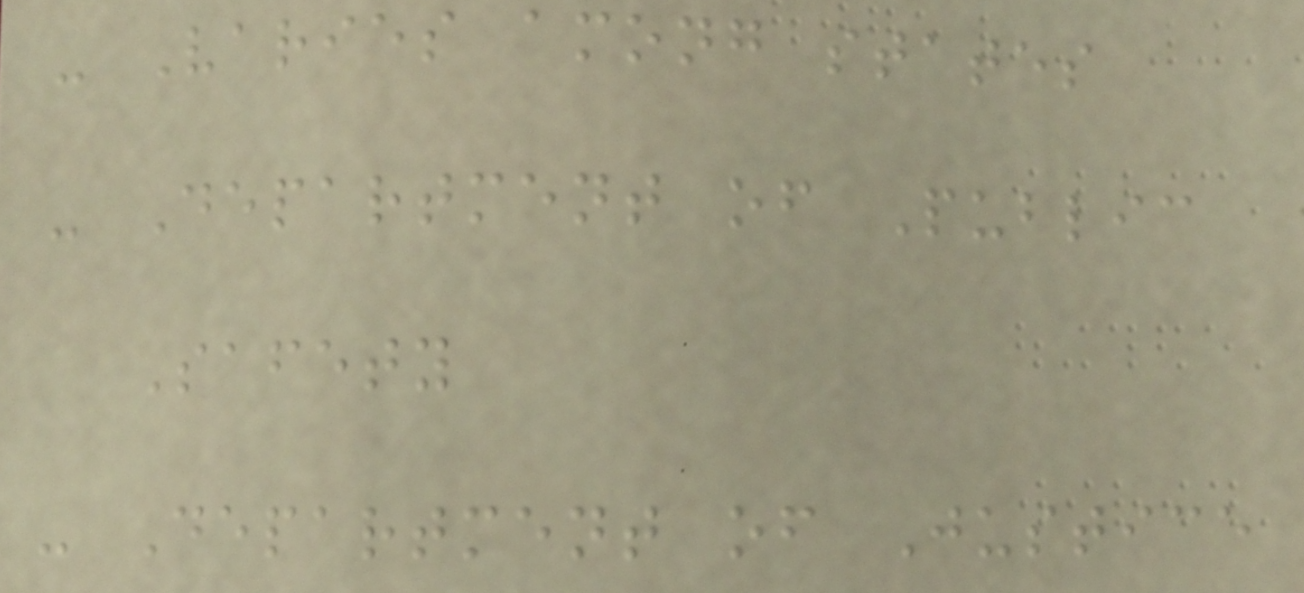- Varies among states
- Department of Public
Safety
- Department of Justice
